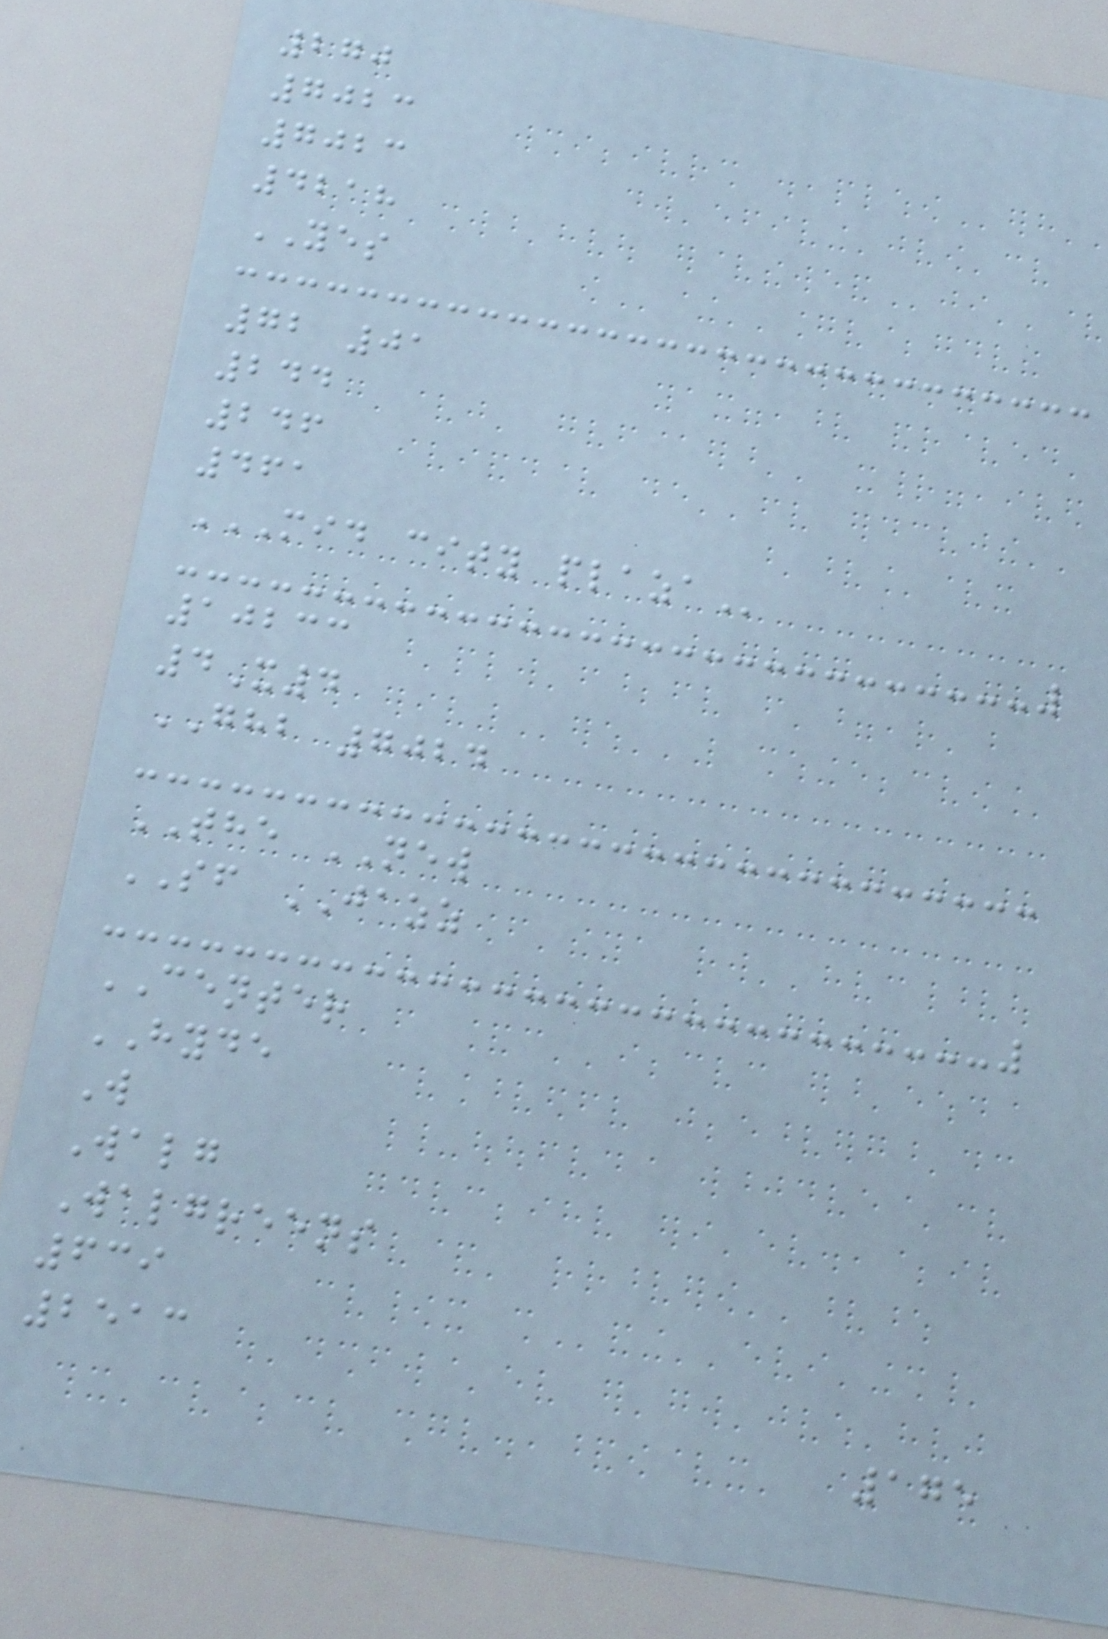270
7023
7023
4218
YES
72 01
244
246
461
MID CITY PLAZA
10233
4X4
GHB 7024
THE NEW
SF JAZZ
CENTER
HYDE
W
Walg
Walgreens
639
2513
175
